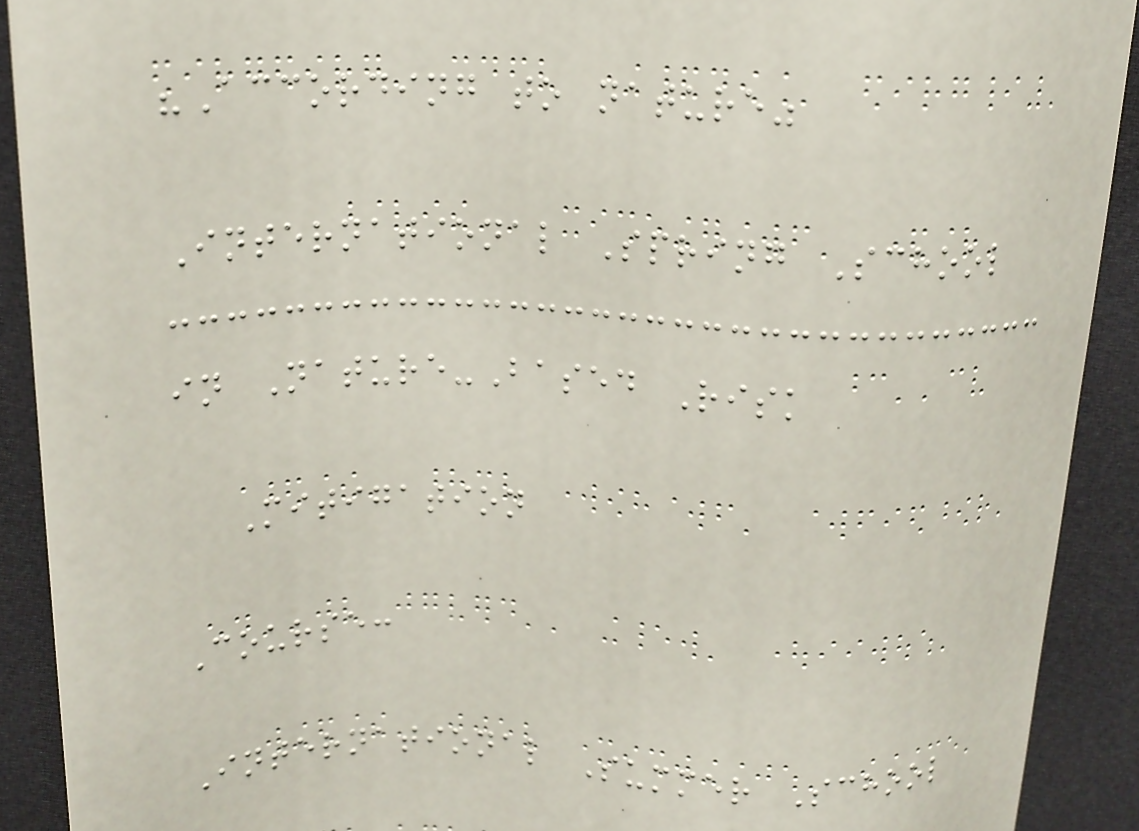"According to nature"
International Spring School
in Nature-Based Risk
Mitigation
Course:
International Summer School
